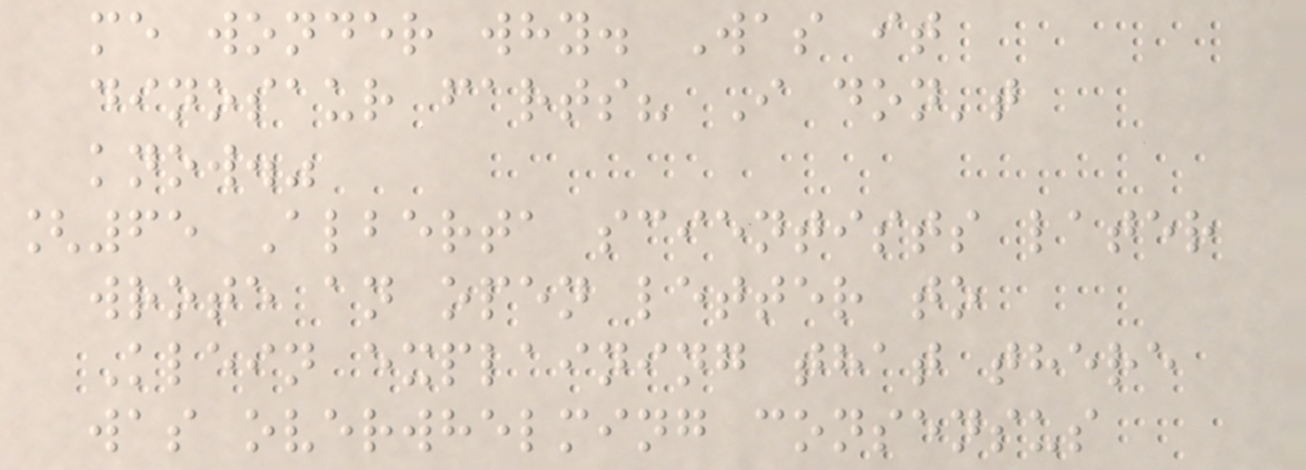me wonder why. Was it
dinosaur farts? I don't
know."
[65 Alberta scientists later
wrote an open letter to
Klein explaining that there
was overwhelming consensus
